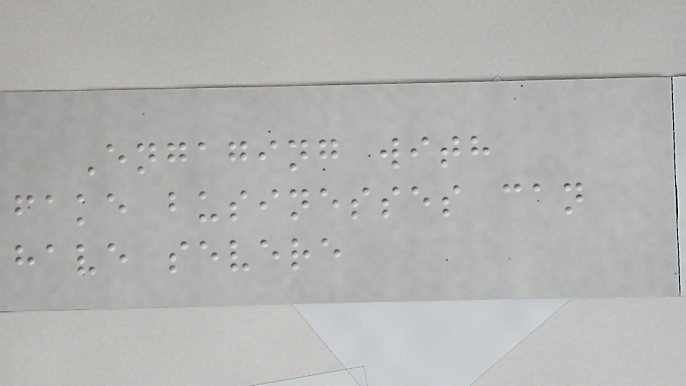Engaging with
fake businesses can
have severe
